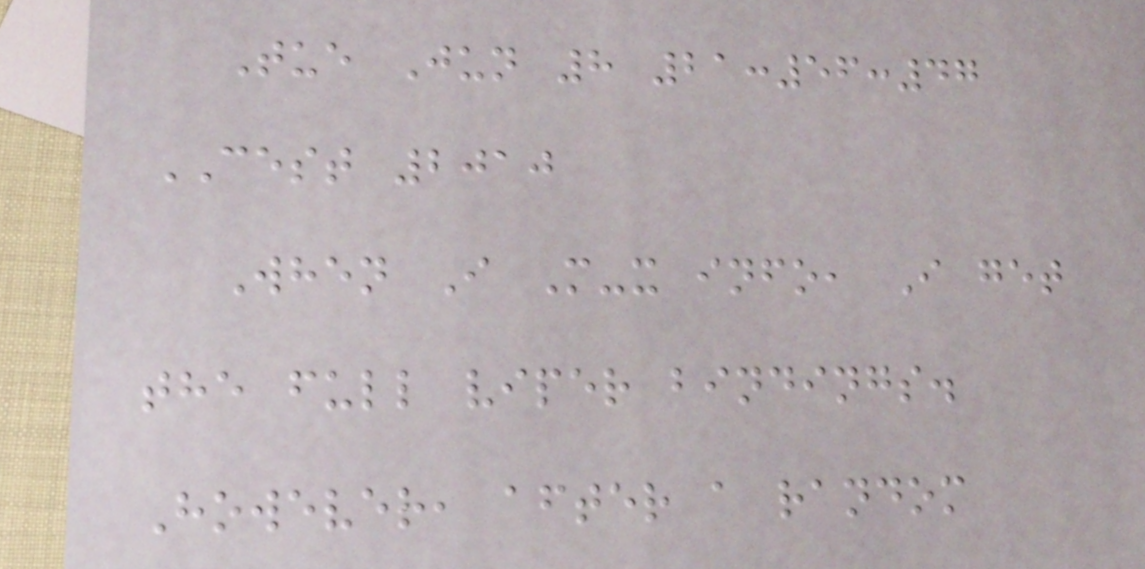Tue Jun 8 21:56:47
CEST 2010
When I M-x info, I get
the full viper bindings.
However, after a random
